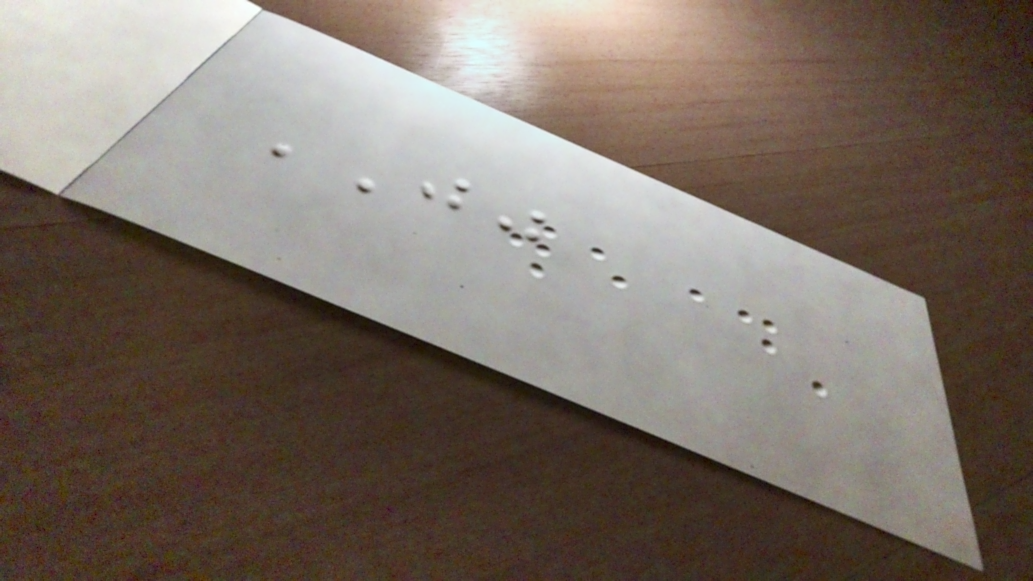JJ
